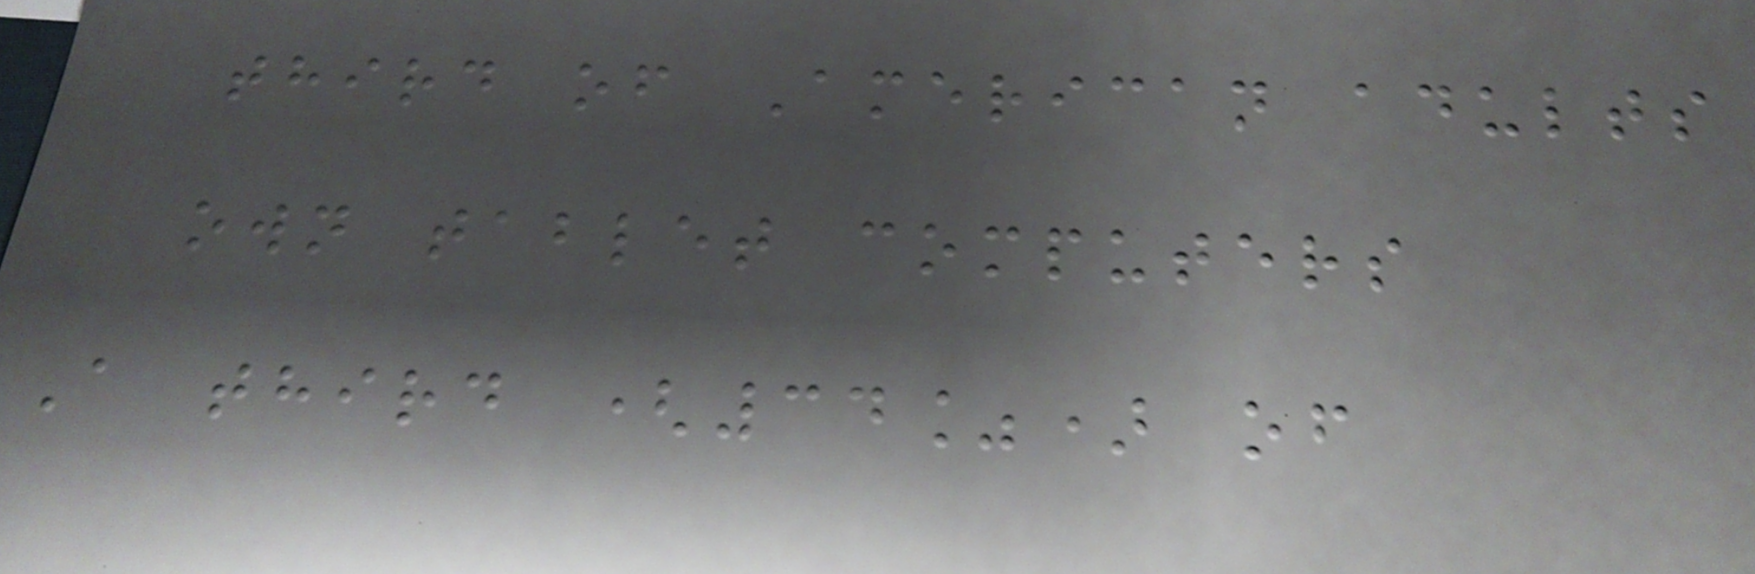third of American adults
own tablet computers
A third (34%) of
